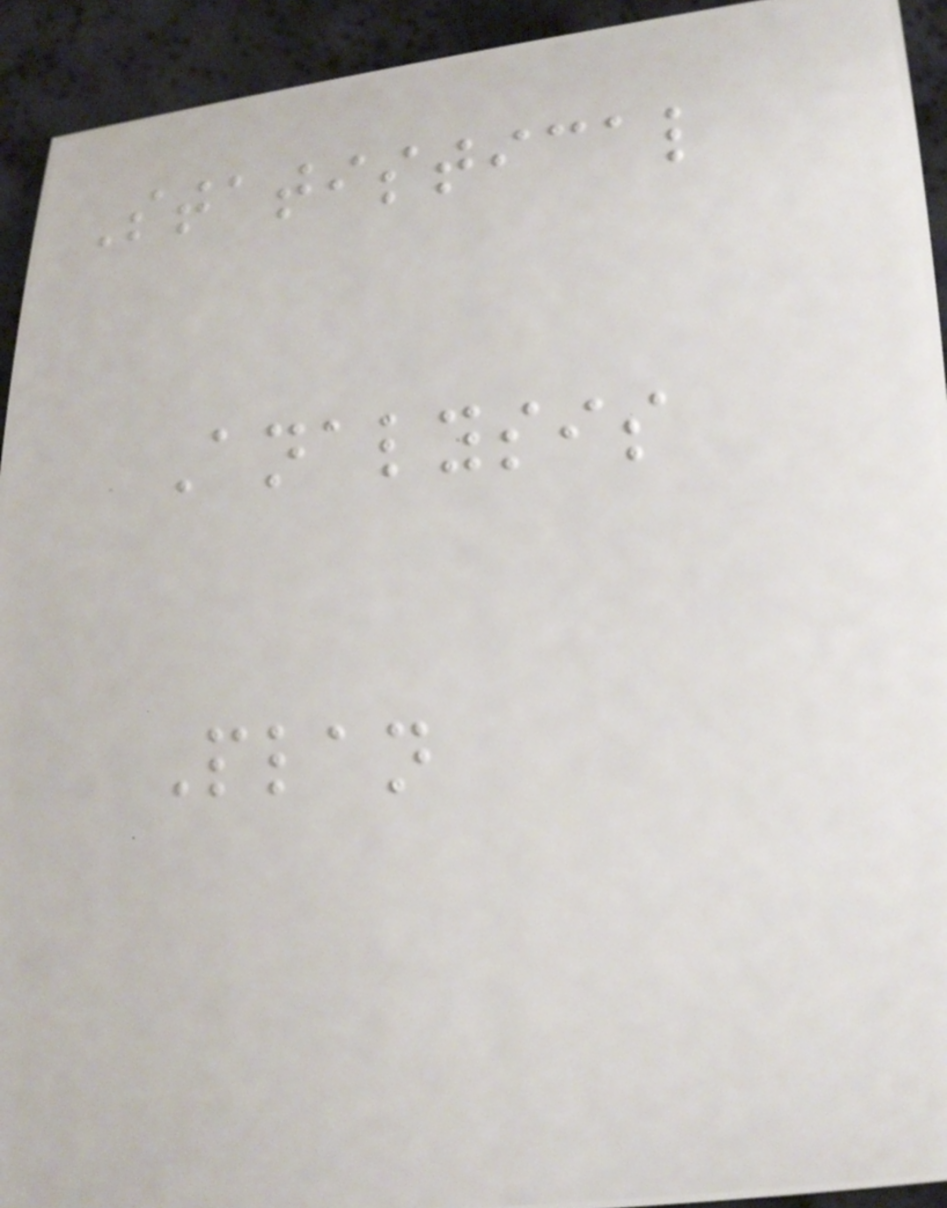Statistical
Analysis
Plan
